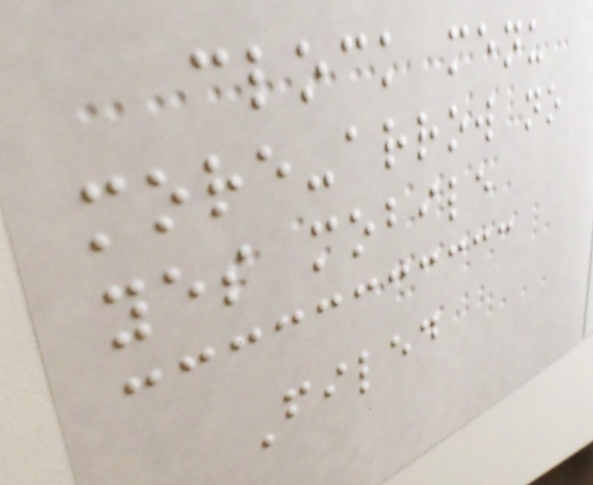clock menu
more-arrow no
yes mobile
Filed
